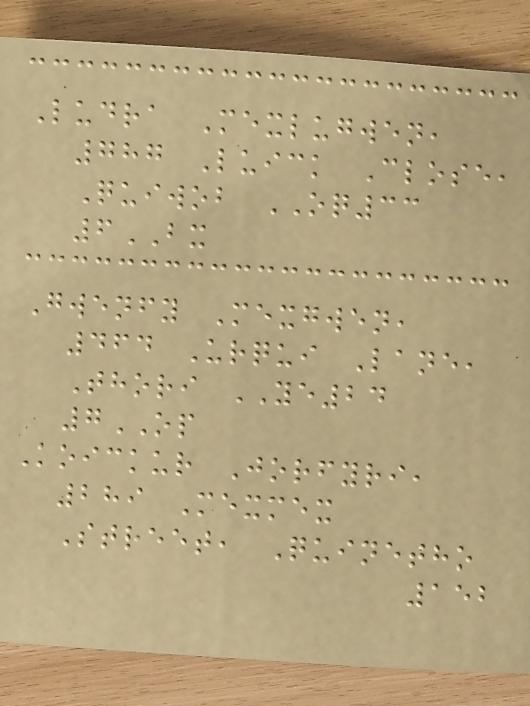Ludra Mexlugwen,
787 Luick Close,
Quiwob OQ33
6BX
Gwenfy Mexgwen,
464 Urqui Lane,
Thori YE24
7OP
Koickur Jorfyri,
289 Mexmex
Street, Quinetho
152
